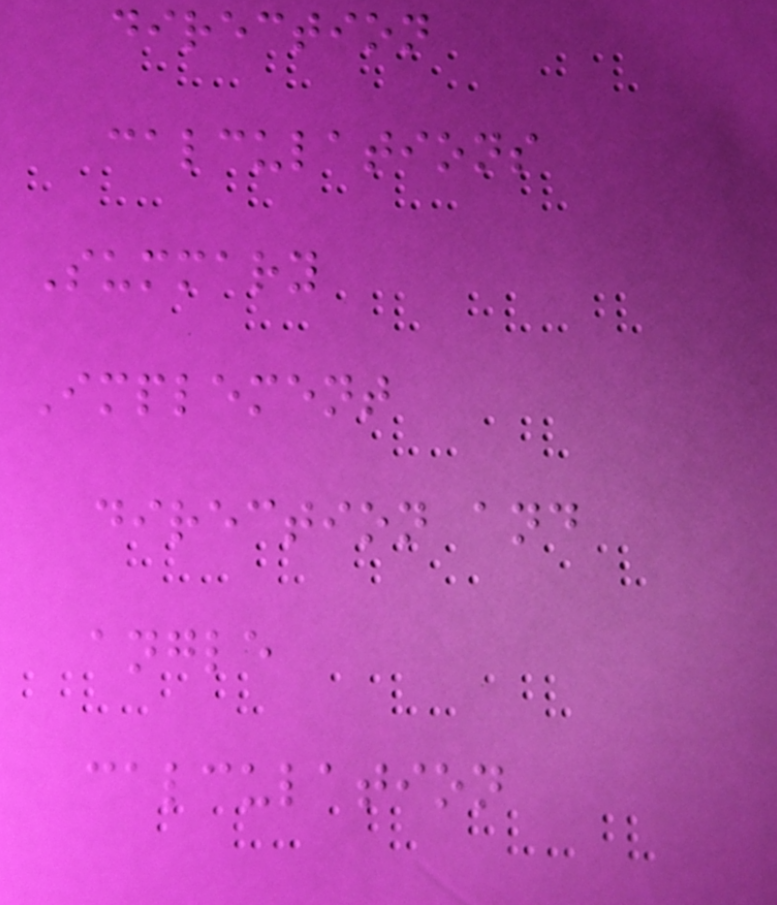direction
calculations
Summary
Implement
direction and
angle
calculation
